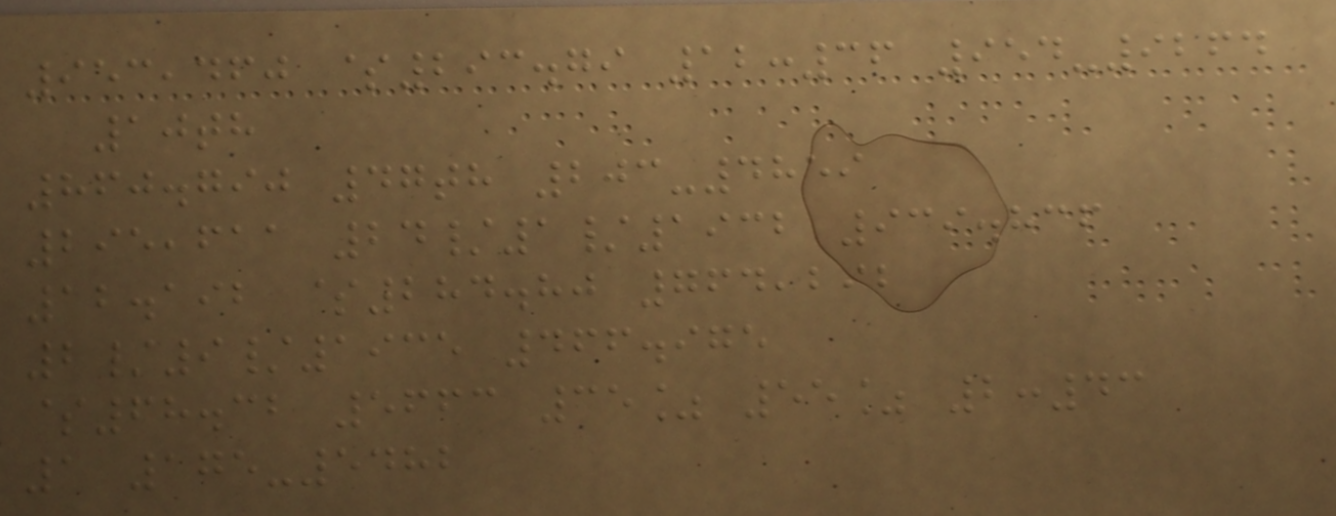953,460 $293.79 12:36 954-9264
10th
860.790 47th 203-4859
295,611 24/1/1932 939.836
12.192 $284.80 764,292
2/9/1935 466.975
$68.32 5663 35% 55% 2:43
1 175-5482
